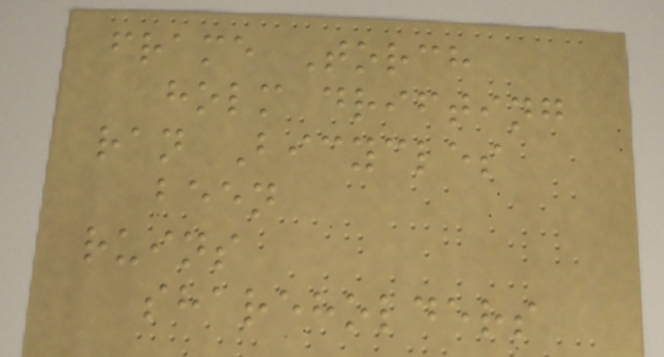frame Torch
holm drifting
ran Bicycles
been
ruins
shareholders
